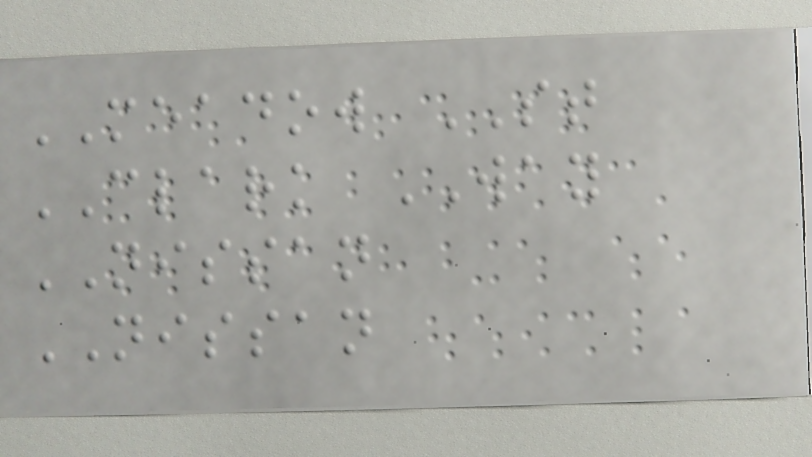MEADOW ST
CLARK WAY
NISSAN
NISSAN
